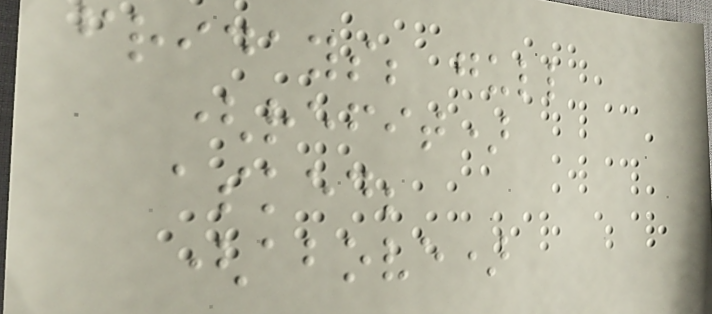fridays; gull
(refit)
asked;
(above)
